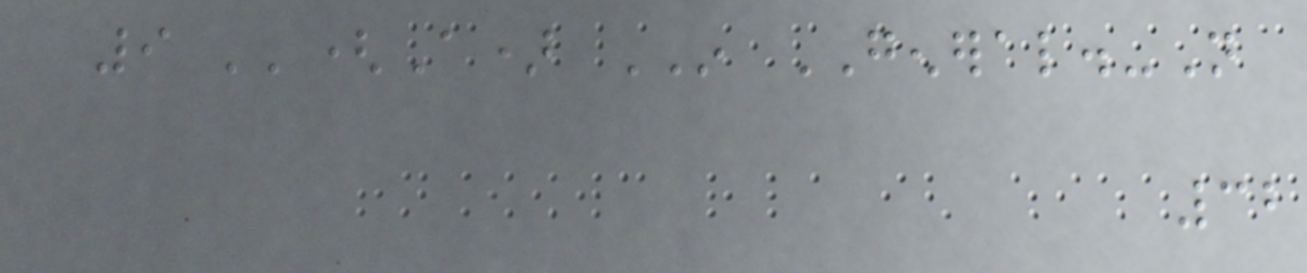9 ''(A) IN GENERAL.-Not
32
